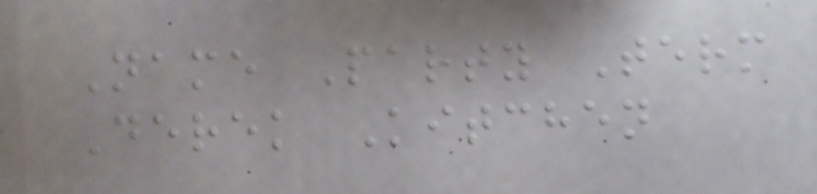Name Party Term
Derek Kitchen
